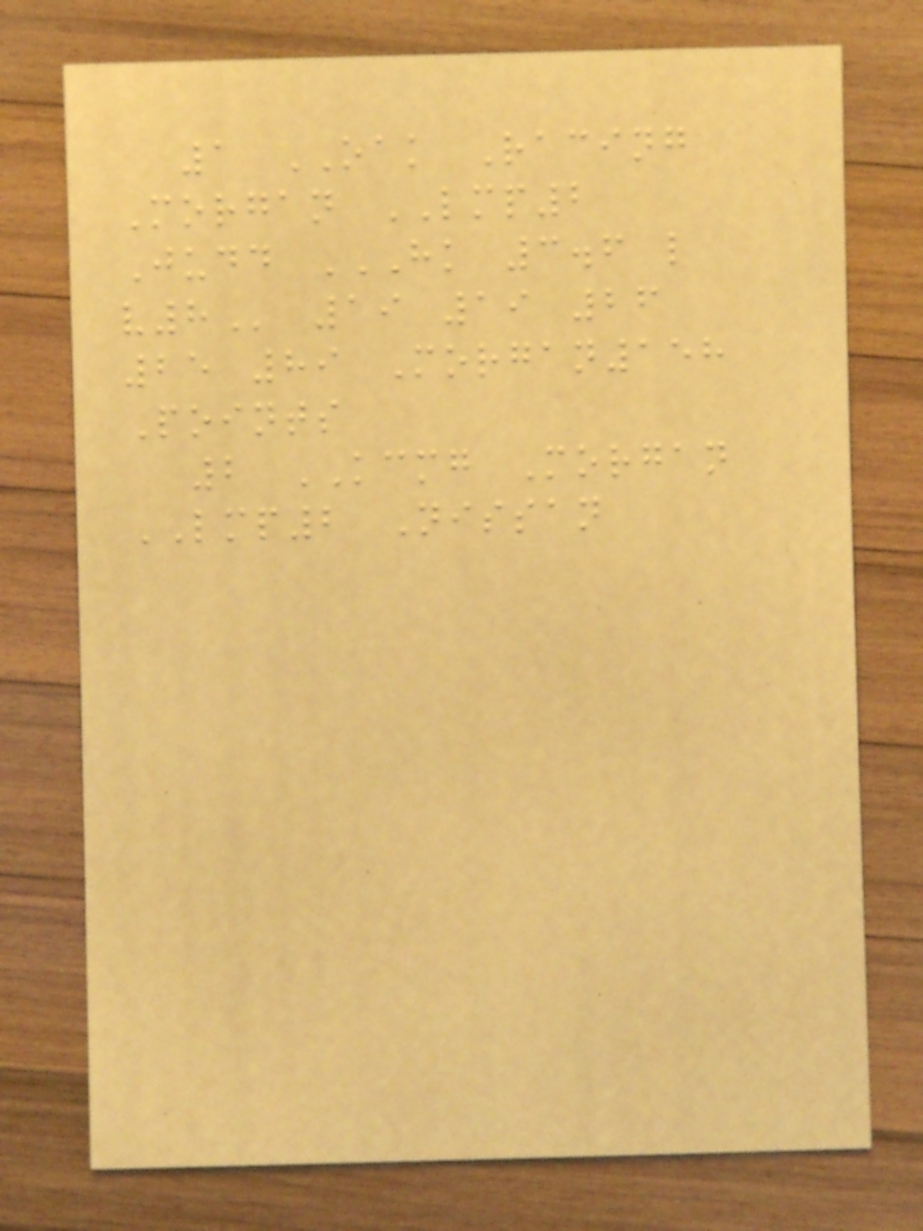1 OAK Racing
Morgan LMP2
Judd HK 3.6 L
V8 19 19 26
25 89 Morgan158
Points
2 KCMG Morgan
LMP2 Nissan
